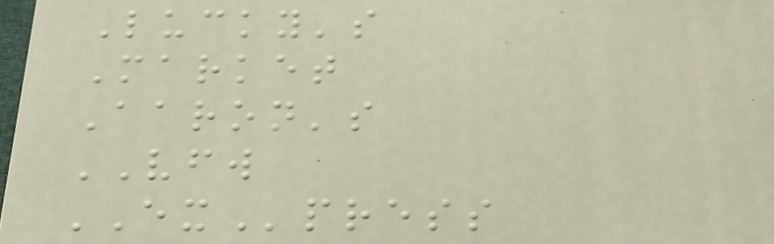Lucky's
Market
Aaron's
VFW
EXpress
